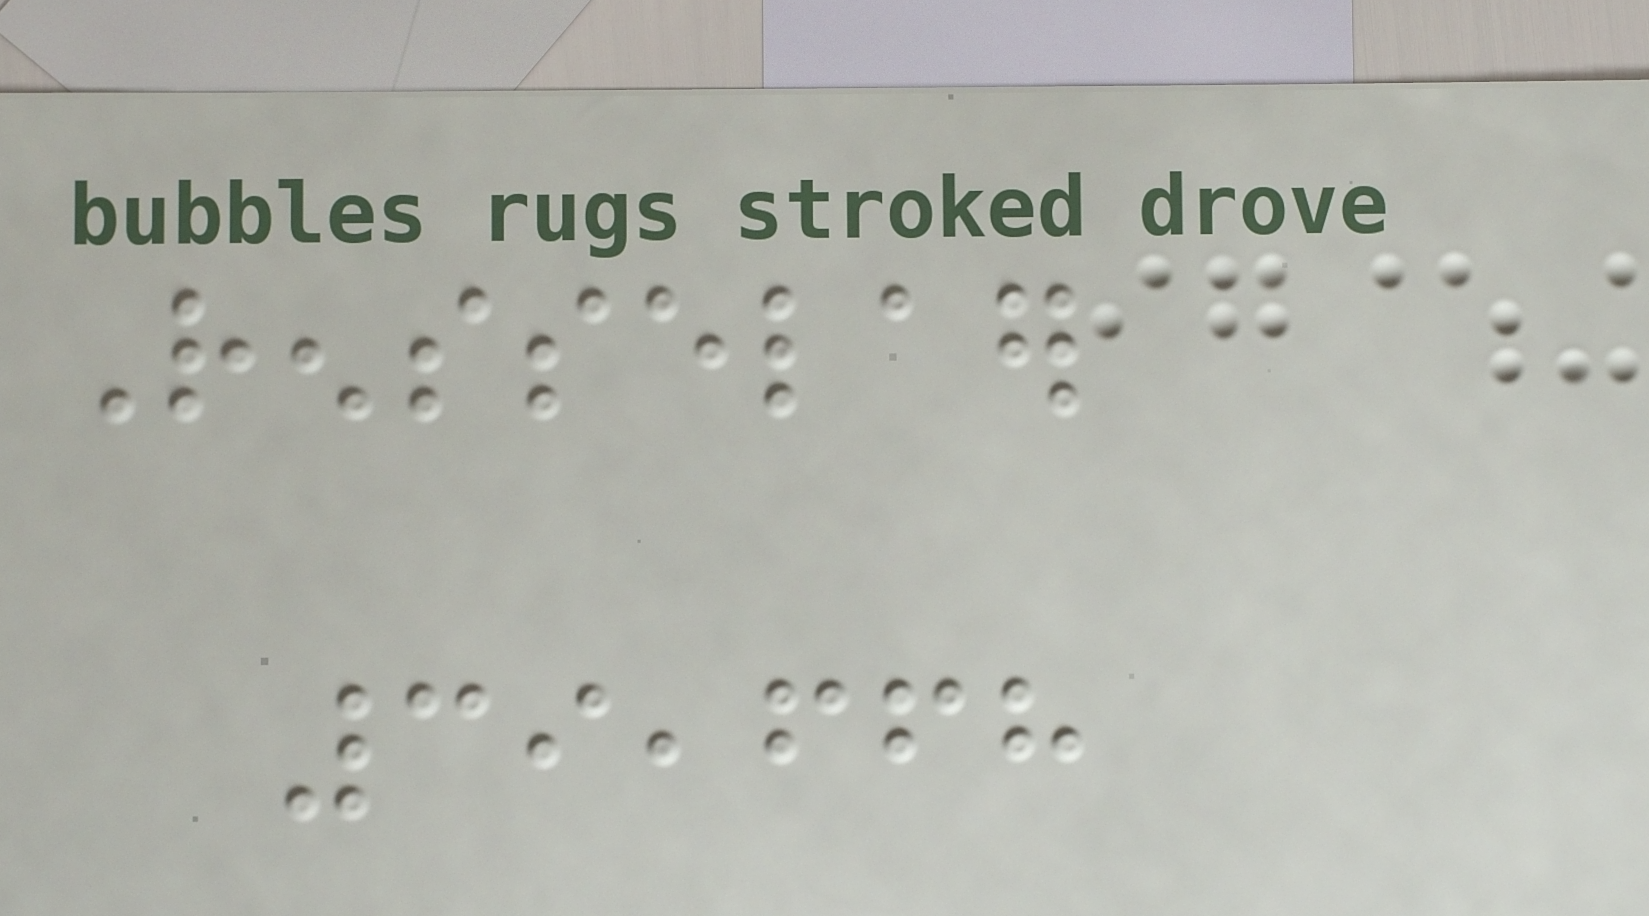Rensselaer
39,668
